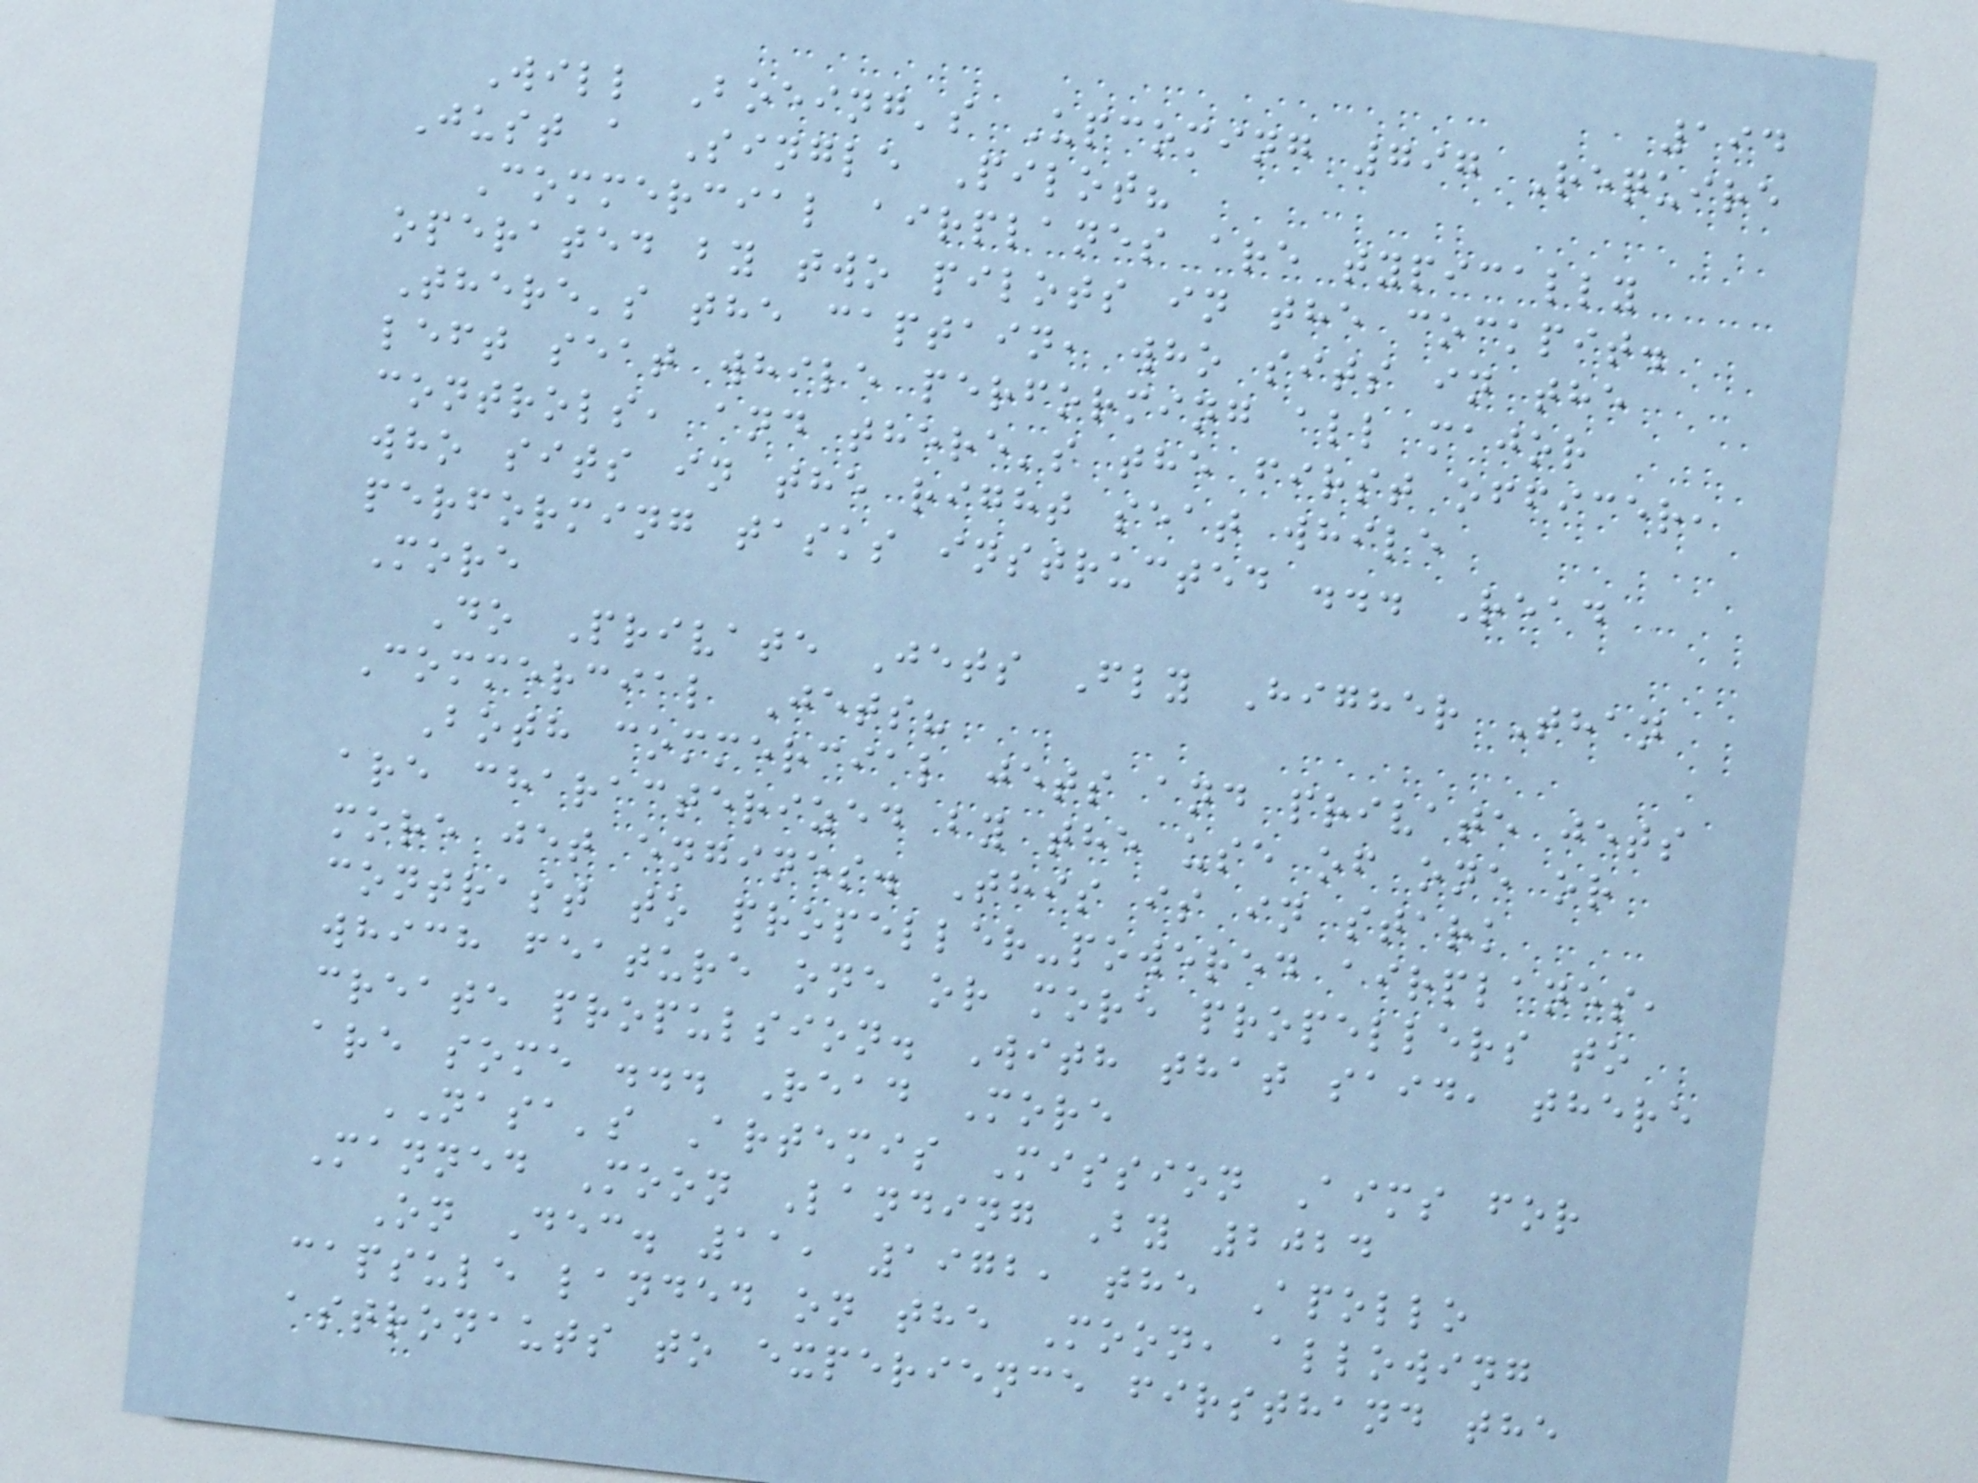194
Will Boeing's Upcoming 797 Require
Just a Single Pilot?
Commercial airplanes are typically
operated by two pilots in the cockpit.
There's the captain, who sits in the
left seat while performing all major
controls, and there's the first officer,
who sits in the right seat while
performing tasks instructed ... Read
More
Do Private Jets Fly Higher Than
Commercial Jets?
Both commercial jets and private jets
are characterized by the use of one or
more jet engines. This is in stark
contrast to propeller-powered airplanes,
which feature one or more propellers to
create propulsion. With that said, there
are some ... Read More
NASA's Artemis Mission Aims for
Manned Moon Landing By 2024
On Dec. 11, 1972, the Apollo
capsule landed on the Moon, allowing
astronauts to experience firsthand the
